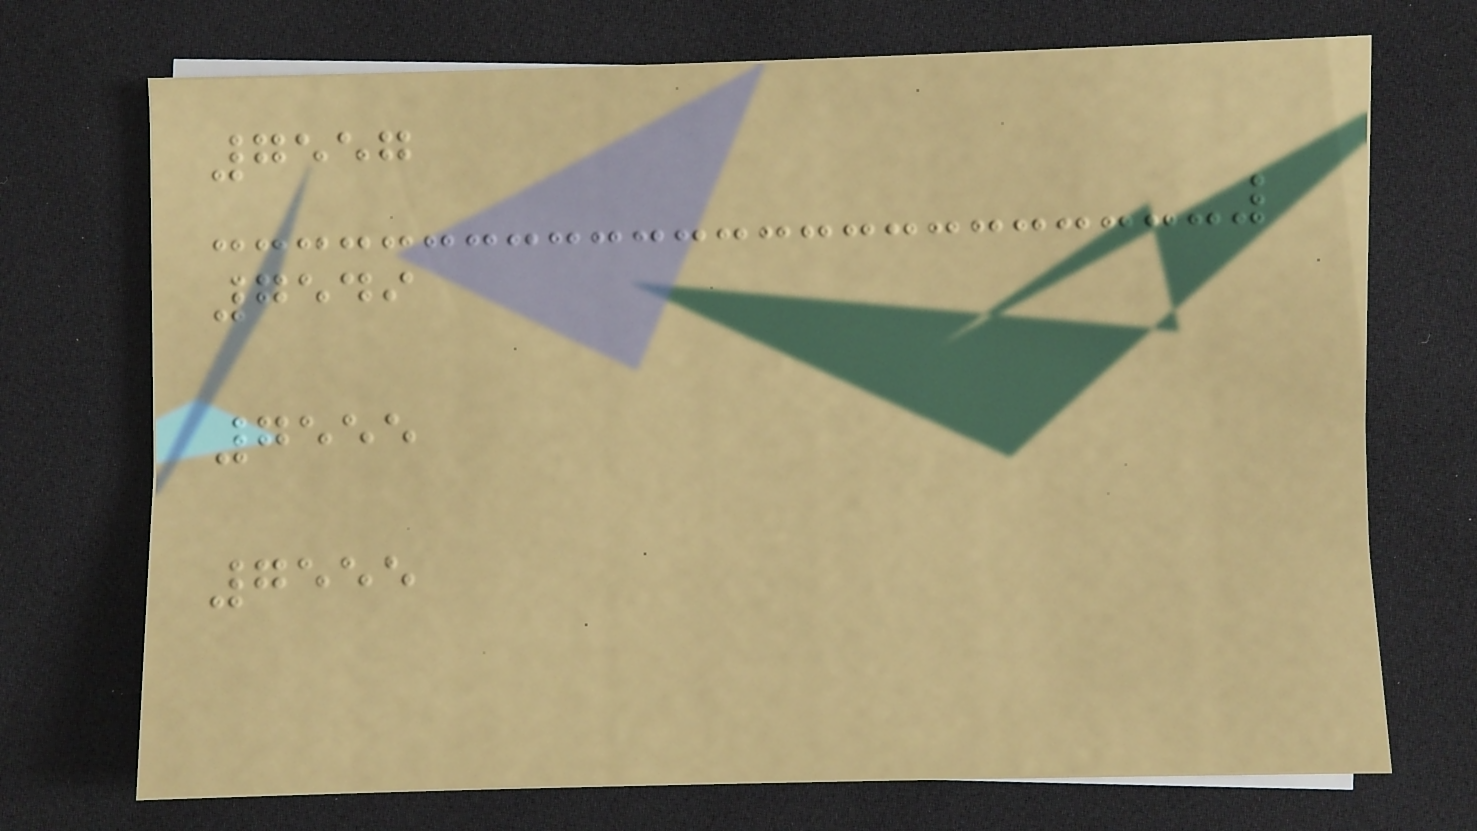7557
7549
7555
7555
